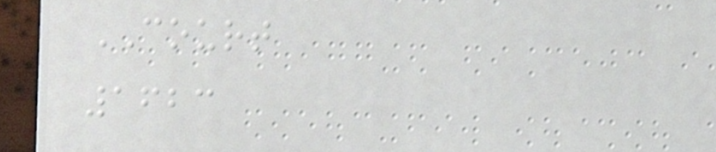COURT
1623
